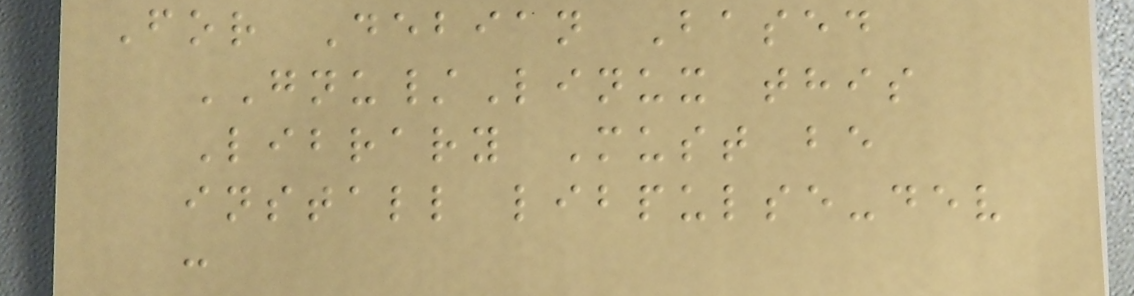For Debian Based
GNU/Linux this
Library Must be
install libpulse-dev
:
